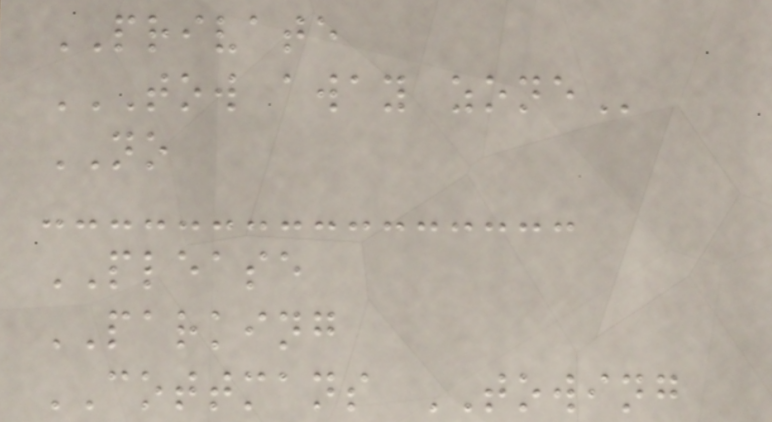PRIVATE
TOW AWAY ZONE
NO
PLEASE
PARKING
COTTMANS TOWING
